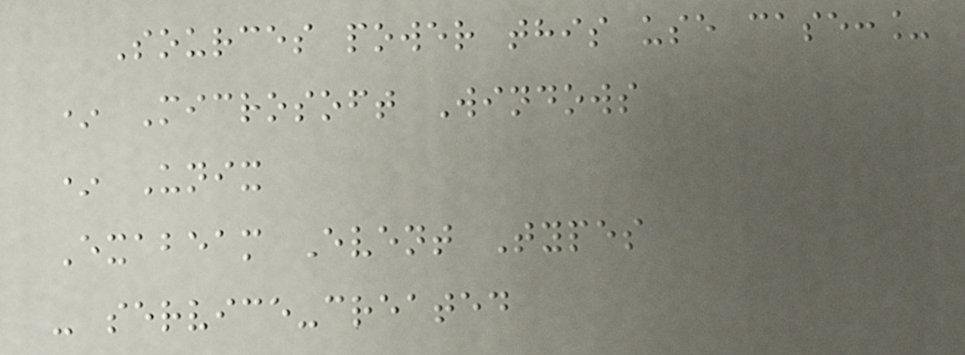Sources power this use case:_
* Microsoft Windows
* Unix
Exabeam Event Types
- service-created
